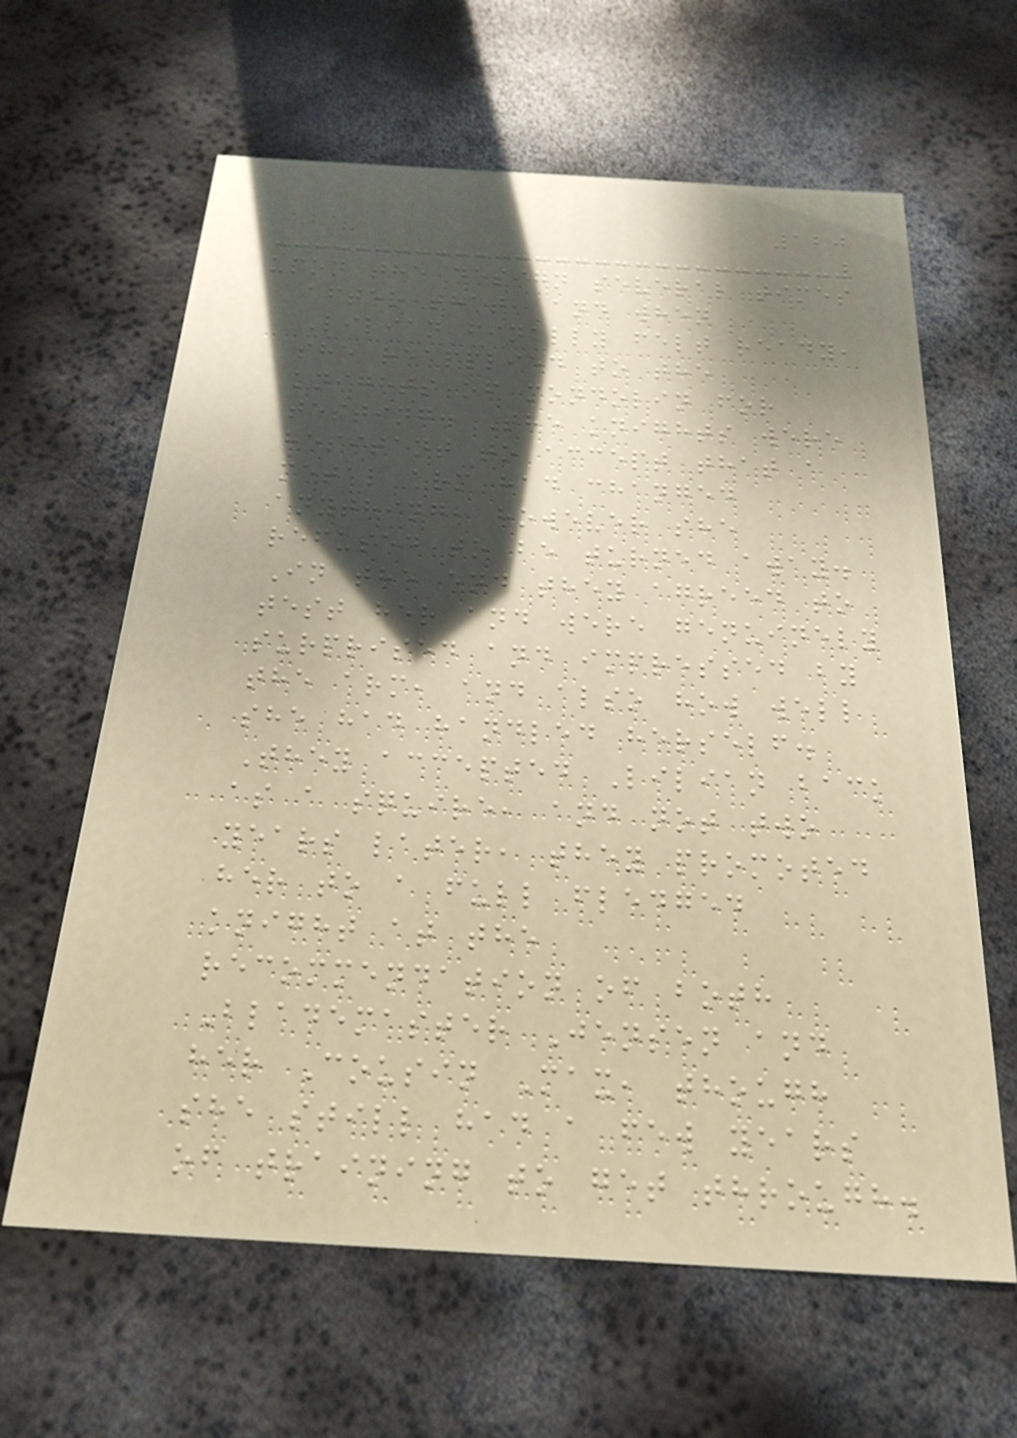120
upon the design several times
after that, and when
Lilian finally felt ready,
she reapplied to the
knights of mondolin for
testing. The knights were
hesitant to accept that a
metal arm had changed
anything, however she
refused to be turned away.
In the end they agreed to
test her and were genuinely
surprised and impressed by
the arm, and also how well
she had handled herself.
They accepted Lilian back
as a squire, and not two
years later, they promoted
her to a full fledged
knight at the
recommendation of both
Blademaster Jensen and
her Cousin Max, though
she still had a few years
of training to get through.
